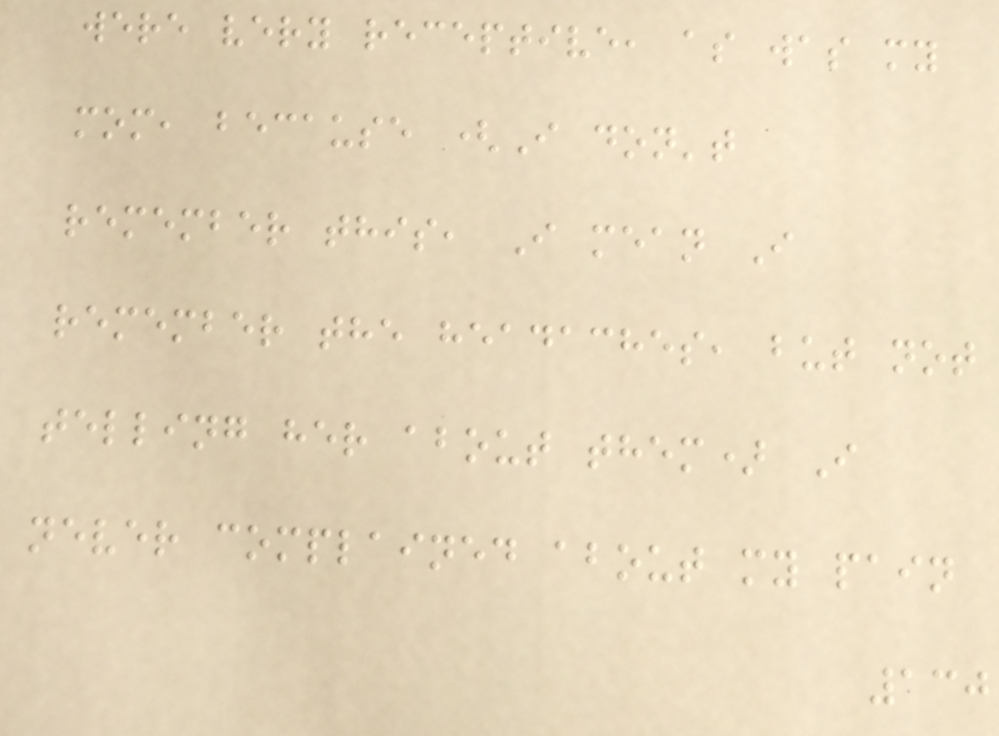were very receptive, as was my
mom, because (I don't
remember this, I mean I
remember the headaches, but not
telling her about them) I
never complained about my pain
130
